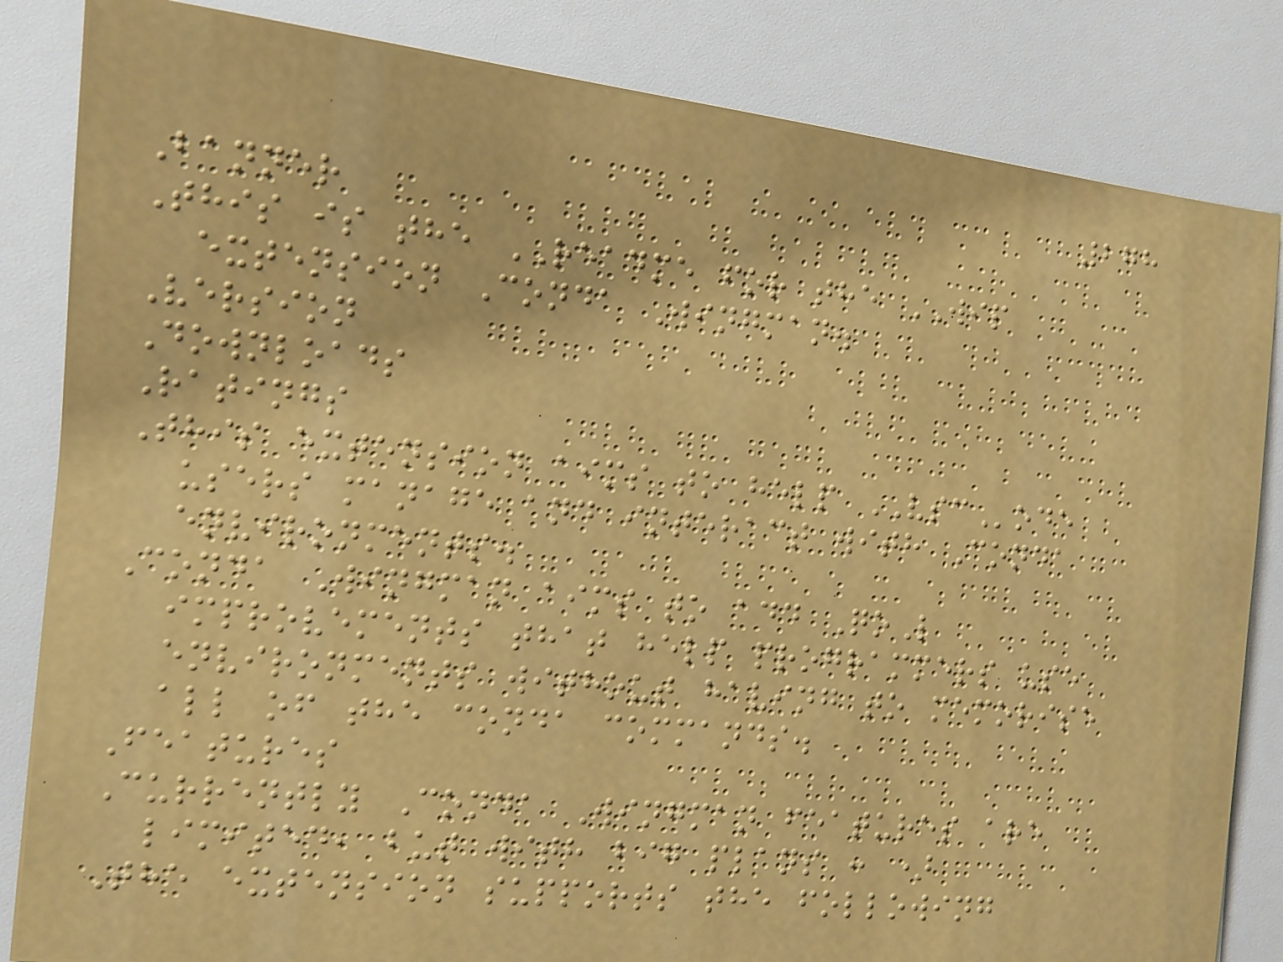278
Banner
This is the README for the WIP
extension Conda Wingman.
Version
Downloads
Ratings
This extension aims to help VSCode
users manage and interact with Conda
environments.
Conda Wingman aims to add QoL
improvements that help programmers use
environments without having to memorise
all of the conda commands.
Features
Currently Conda Wingman features are
limited, but with big plans : )
The extension supports the following
